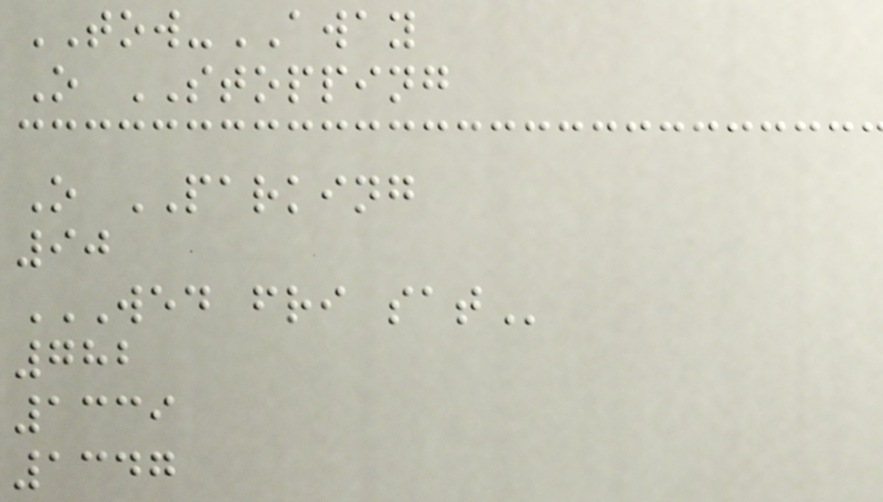TOW-AWAY
O STOPPING
O PARKING
90
WED FRI SAT
782
1339
1347
